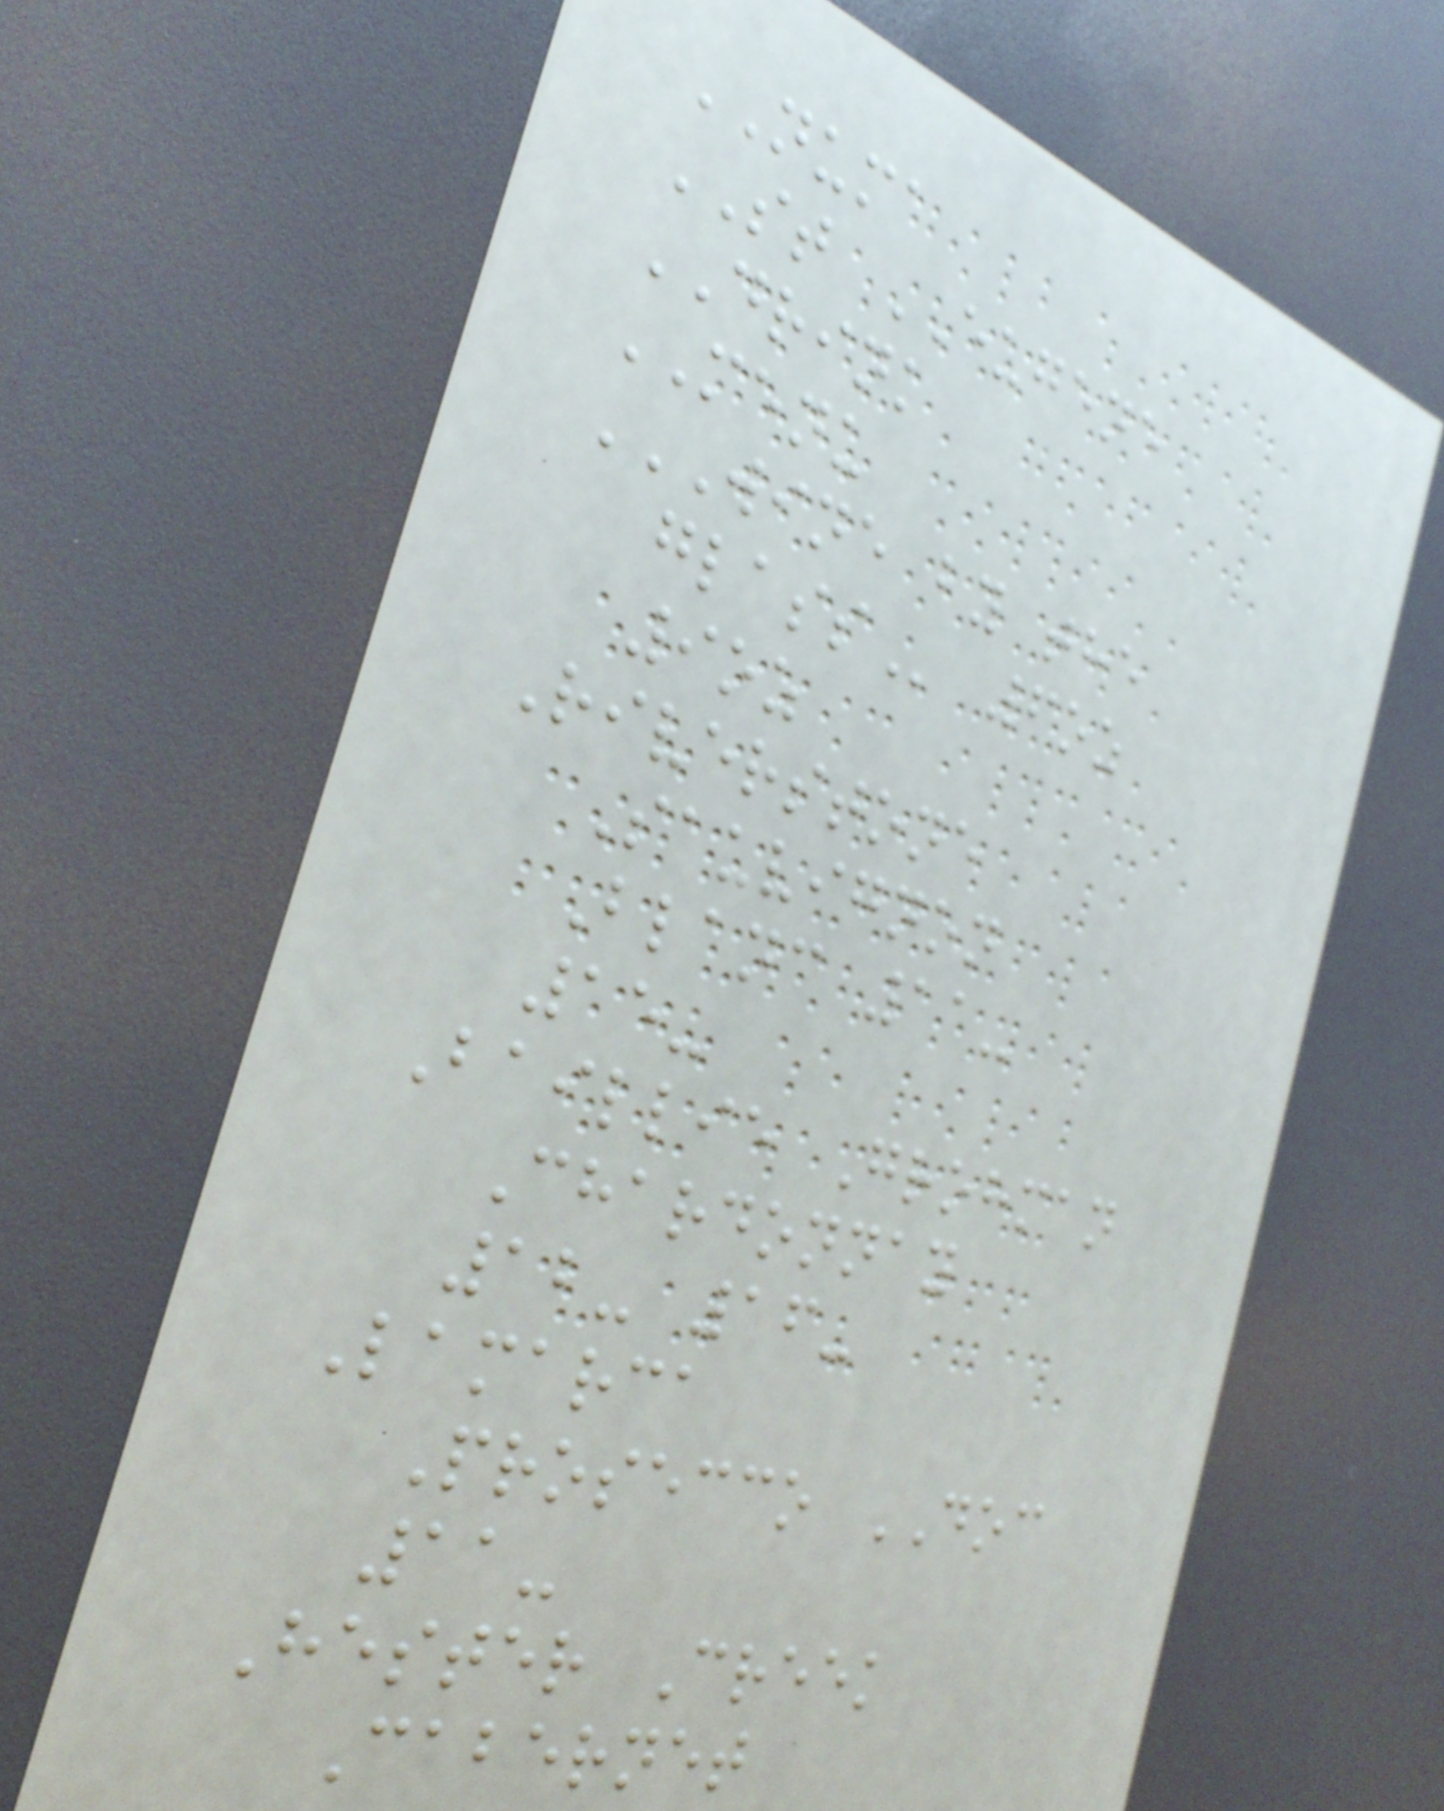NUMA
ST EUGENE
DRINK
MENU
WINE BY THE
GLASS 6oz
9oz
Riverstone
Sauvignon
Blanc 11-
15-
Baillie Grohman
Chardonnay
12- 16-
Lamarca
Prosecco DOC
11-
Hester Creek
Cabernet
